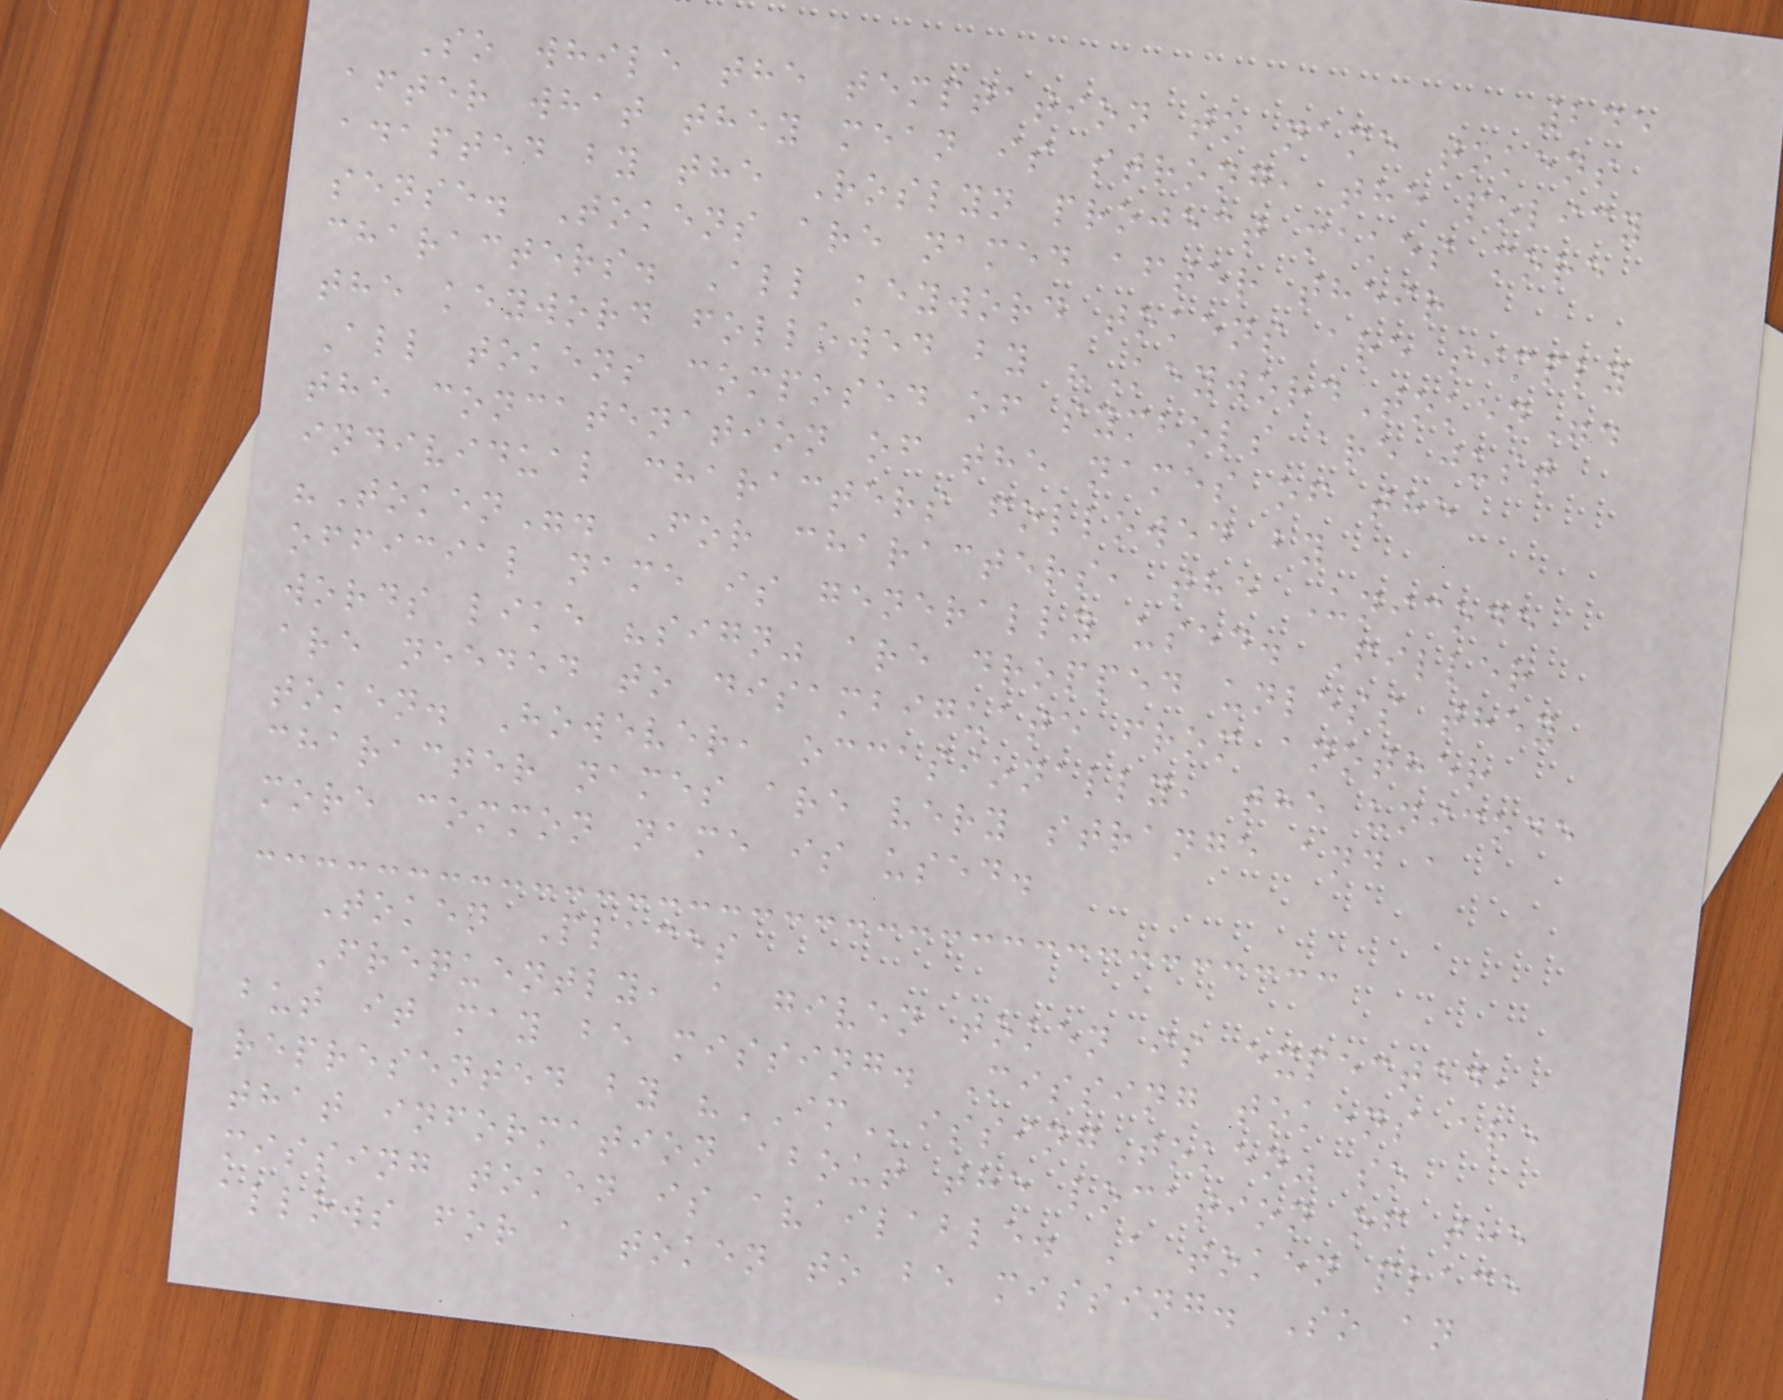245
So while the temptation to name tokens
after what they mean is strong, the policy
adapted by the Roslyn project makes more
sense. Tokens are named after their
characters. All keyword tokens are simply
the keyword followed by "KeywordToken".
All tokens composed of symbols are just
the concatenation of the names of the
individual characters followed by
"Token". For characters, the Unicode
official name is generally used. Filler
words like "sign" are dropped unless they
are needed to disambiguate from another
token. However, occasionally, the unicode
character names are very strange and a
more common name is used.
Token Places
Frequently, a given token is expected,
but it may be missing. Missing tokens are
represented by "IMissingToken" so
that information about the location of the
missing token is available. A token place
allows for a token to be missing. So an
